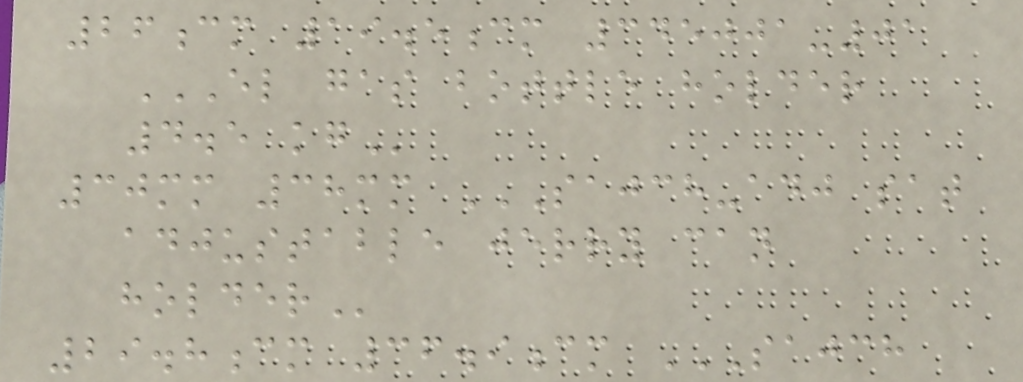26cm 19.5cm 345001-01
EL GAS BOTTLE HOLDER
4.5 KG
30mm 38mm SAJCH-ADJ SAT
ADJUSTABLE JERRY CAN
HOLDER
29.8cm 36.9cm SAJCH
